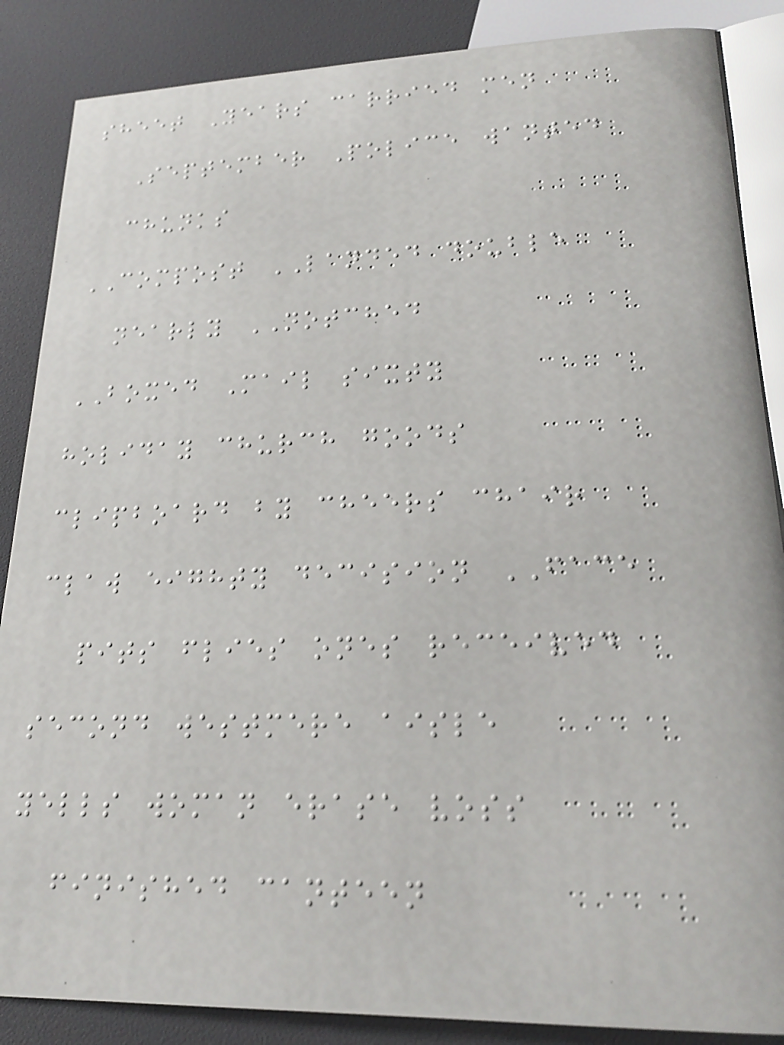sheet Years carried men
September Police wanted
chunks
COMPOST LANDED double
nearly NOTCHED
BOXED Mail sixty
holiday church goods
clipboard by cheers chair
claw eighty decision FACE
pits flies ones received
second westmere aisle
yells woman erase voss
finished canteen
